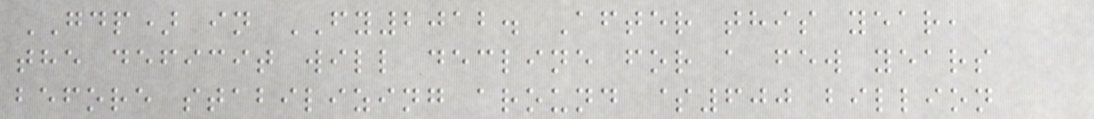GDP) in FY2012. After this year,
the deficit will decline for a few years
before stabilizing around $600 billion
